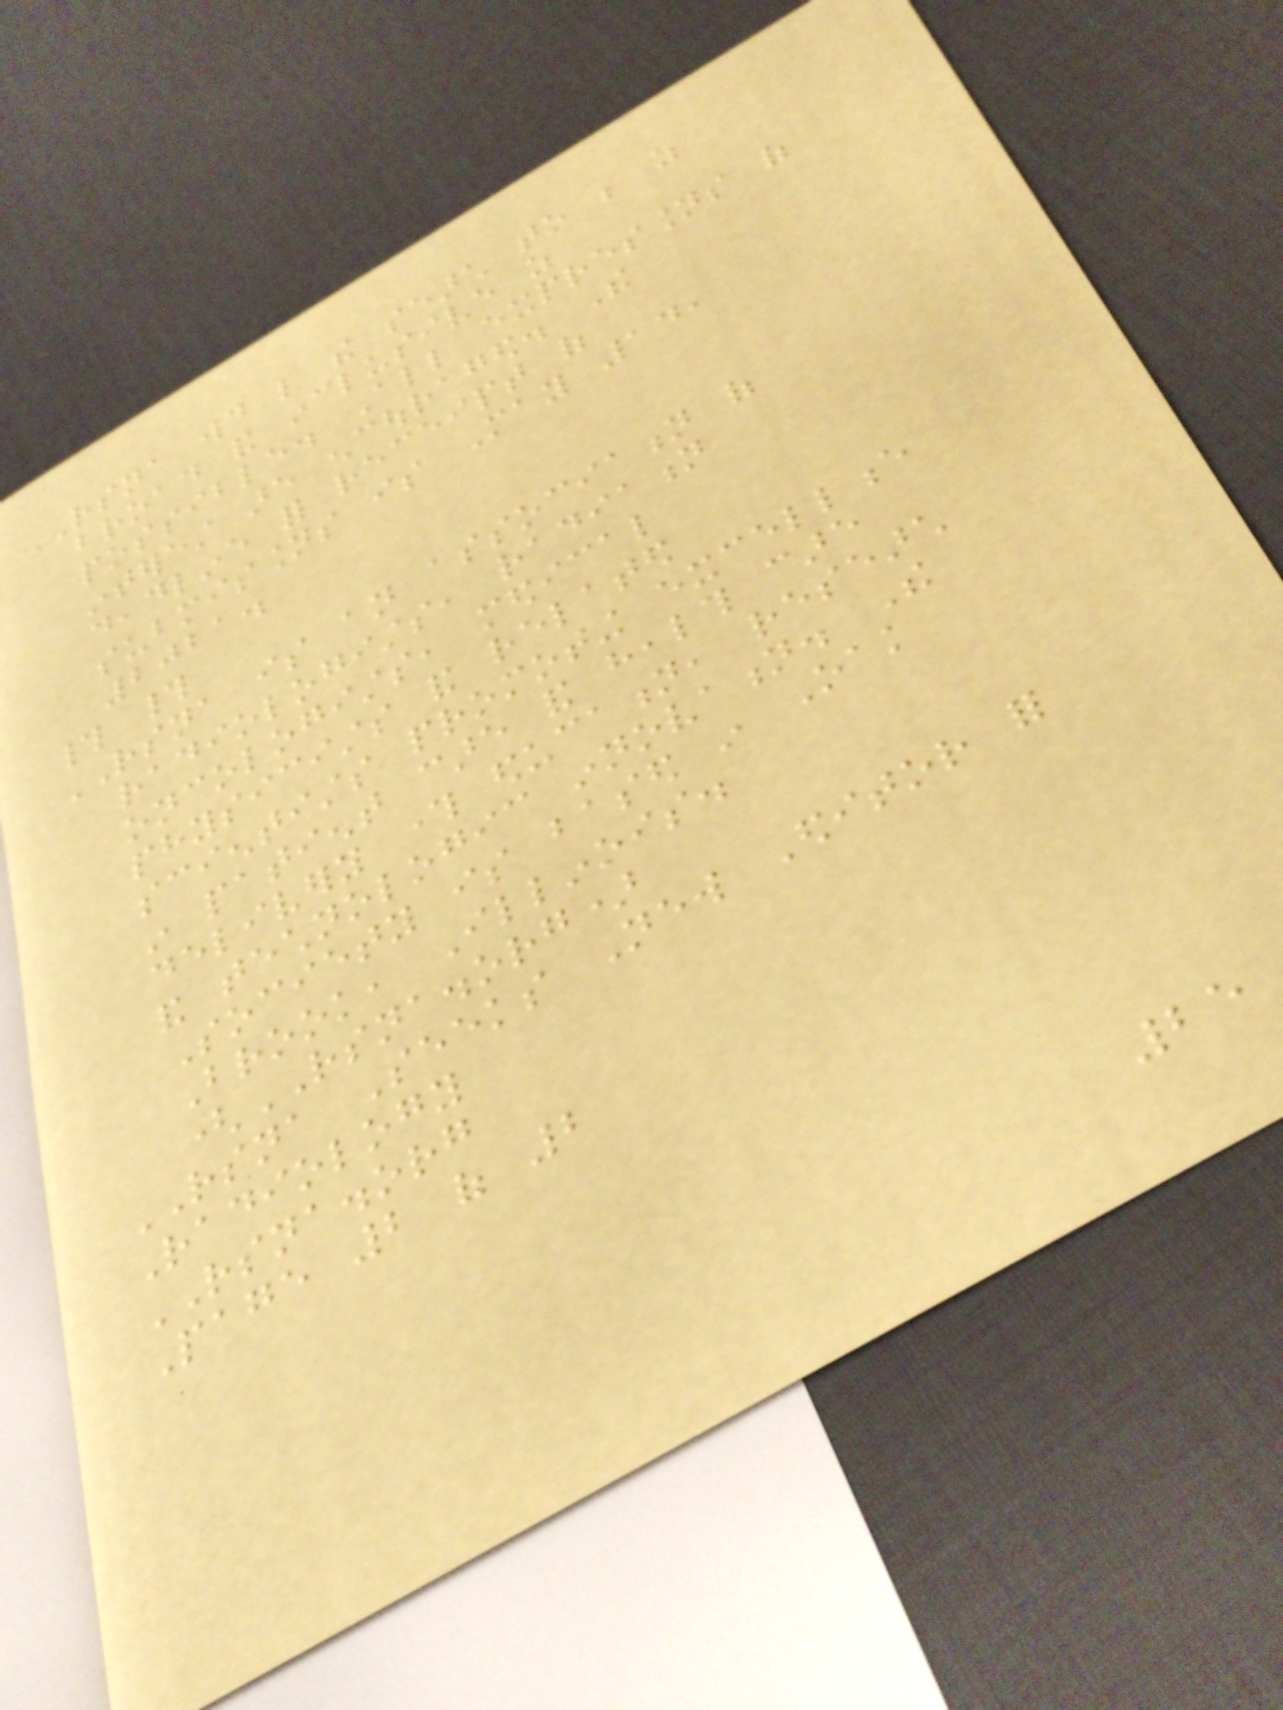RSNA would like the search to be as
broad and inclusive as
possible. All expressions of
interest are encouraged. The
deadline for receipt of
submissions is May 14,
2021.
# #
RSNA is an association of
radiologists, radiation
oncologists, medical
physicists and related
scientists promoting excellence
in patient care and health care
delivery through education, research
and technologic innovation. The
Society is based in Oak
Brook, Illinois.
(RSNA.org)
RSNA Seeks New Editor for
Radiology
RSNA.org
Page 2 of 2
25
